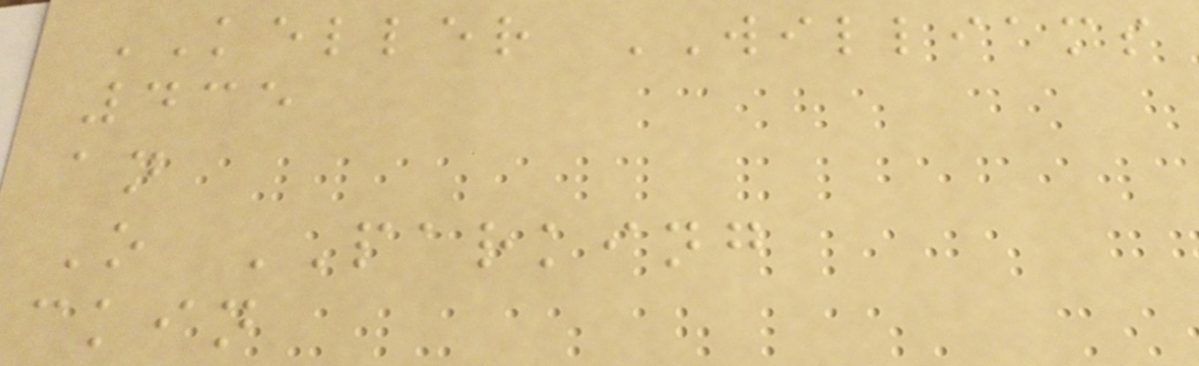KELLER WILLIAMS
435
an
O PARKING
ckin
